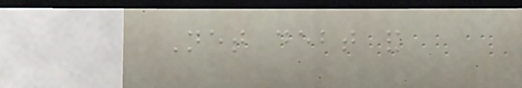Net debt and
